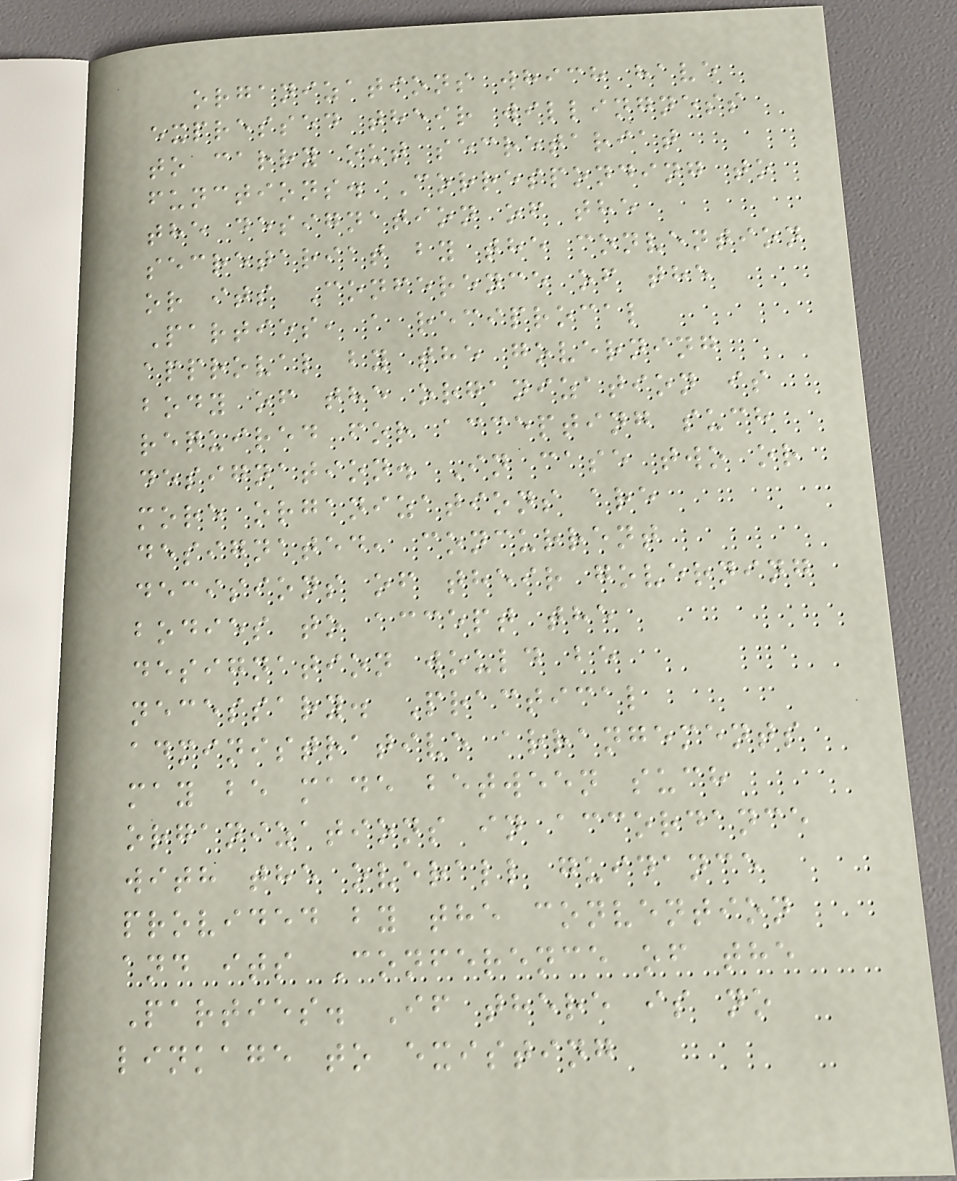organizations which have
expressed their willingness
to carry out secretariat
functions. Corresponding to
the designation of the
secretariat by the convention
or its Conference of the
Parties, a reciprocal
approval by the governing
body of the organization is
required for accepting such
designation. In case two or
more organizations are
designated, concurrent
decisions of their governing
bodies to accept the
designation would be
necessary. Practical
administrative arrangements
may be made between such
organizations in accordance
with the overall guidance
provided by the convention
and its Conference of the
Parties. If there is no
linkage to existing
